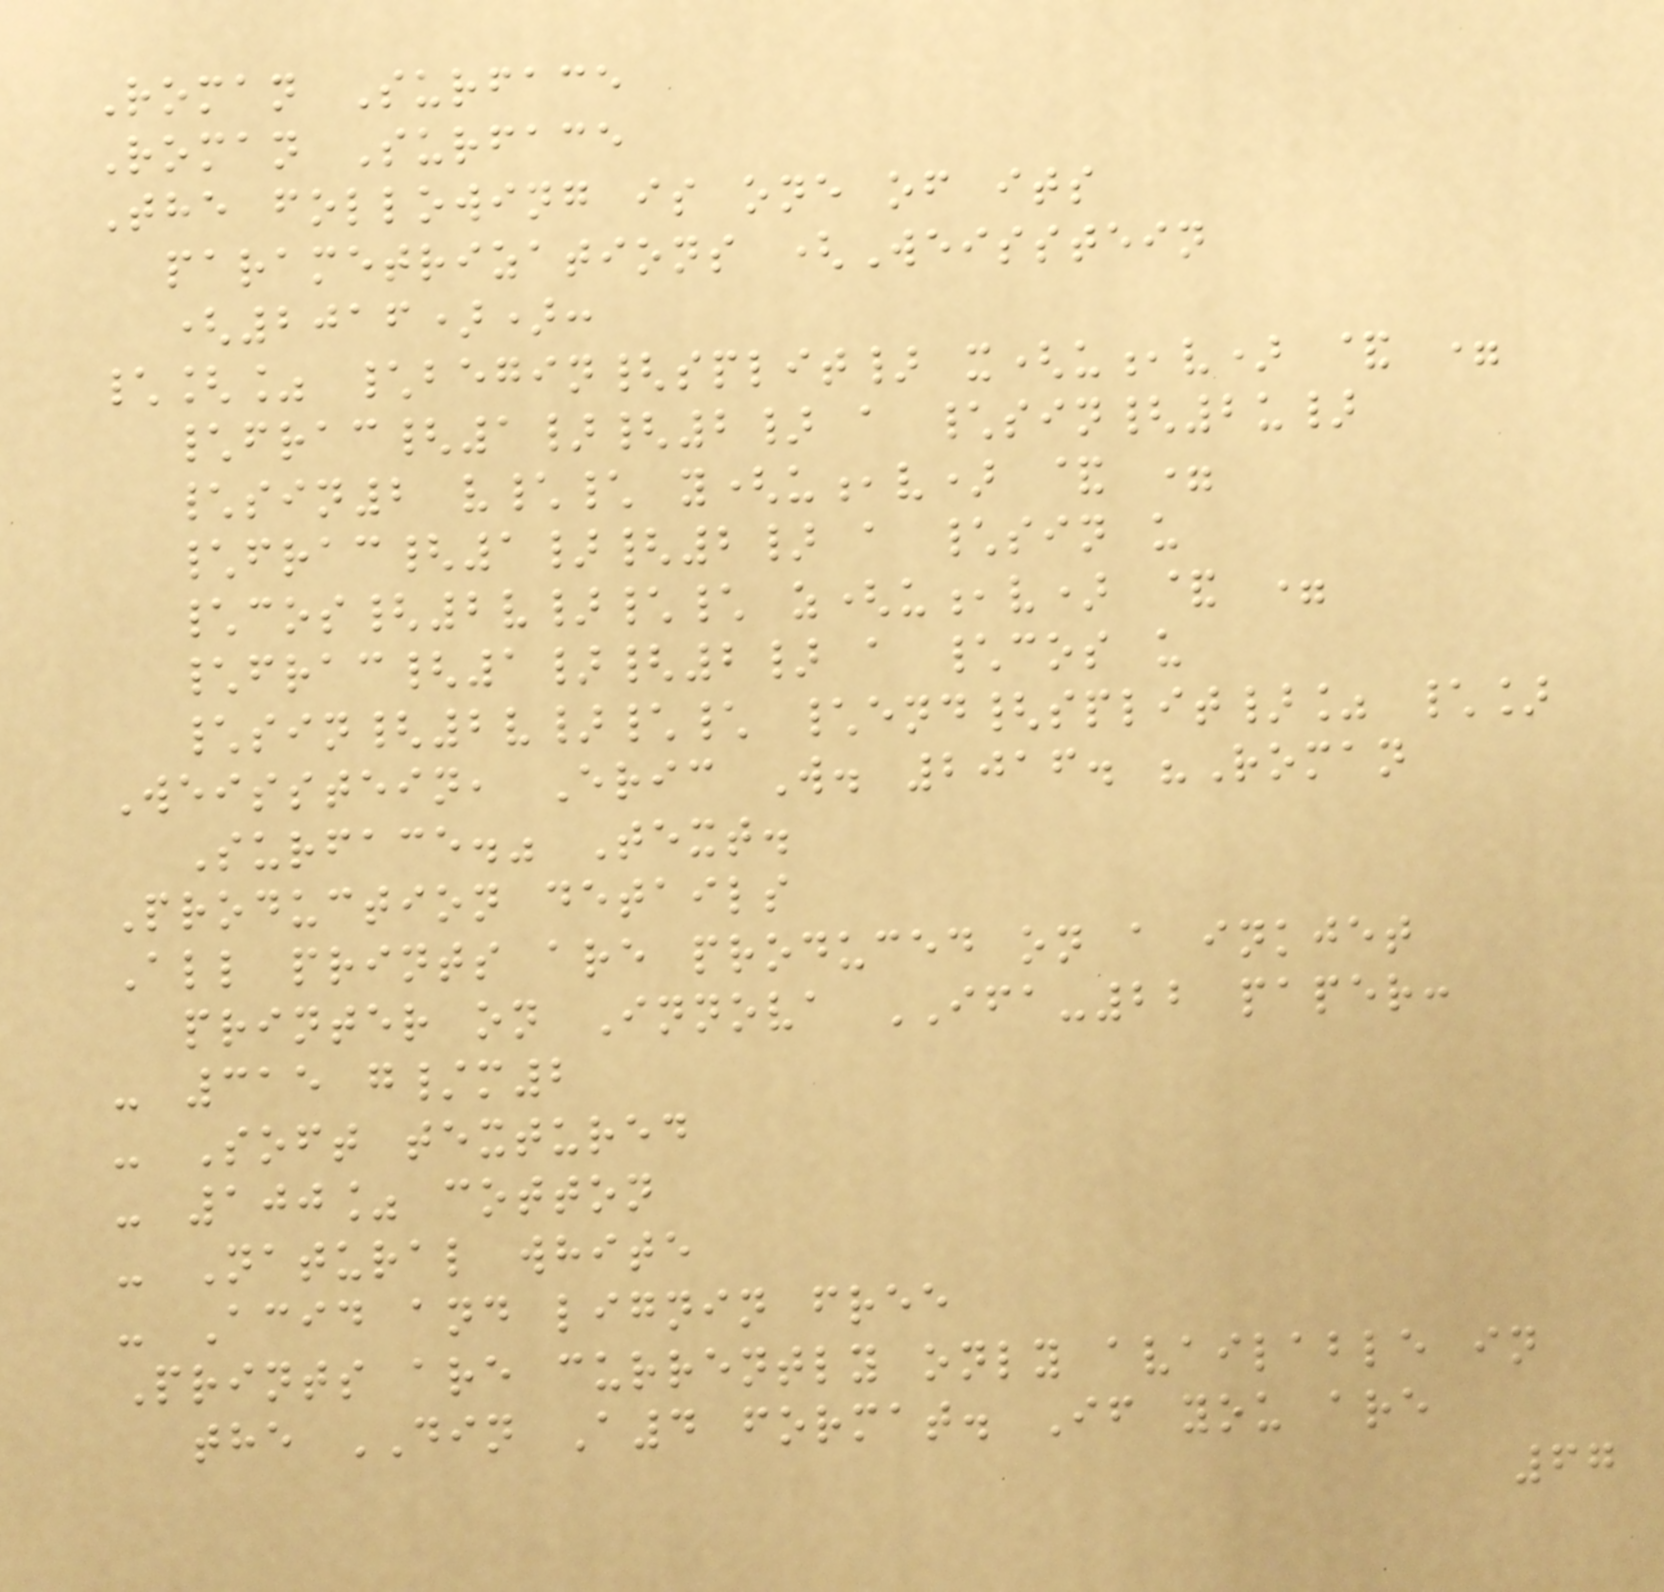Roman Surface
Roman Surface
The following is one of its
parametrizations (Weisstein
(2016)):
\[% \begin{split} x(u,v) & =
\frac{1}{2} a \sin{2u}
\sin2 v\\ y(u,v) & =
\frac{1}{2} a \sin u
\cos{2v}\\ z(u,v) & =
\frac{1}{2} a \cos u
\sin{2v}\\ \end{split}% \]
Weisstein, Eric W. 2016. "Roman
Surface." Text.
Production details
All prints are produced on a inkjet
printer on Innova IFA-22 paper:
- 315 g/m2
- Soft textured
- 100% cotton
- Natural white
- Acid and lignin free
Prints are currently only available in
the DIN A4 format. If you are
67
